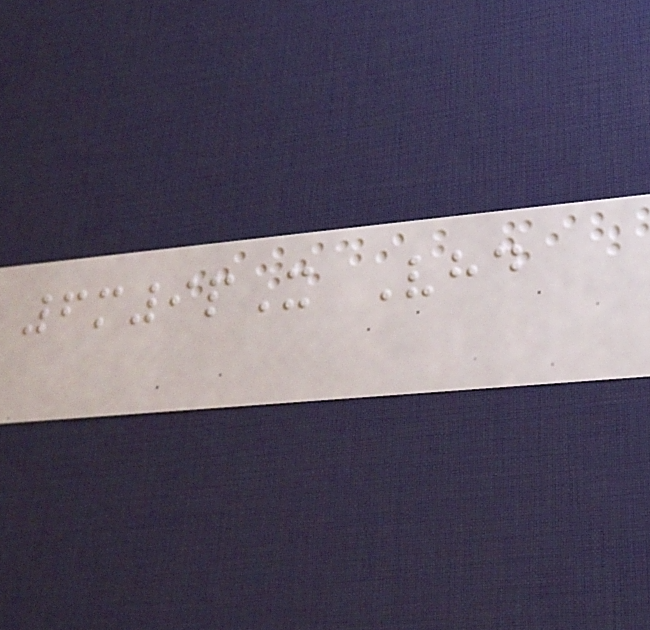6m9pX Vhd
